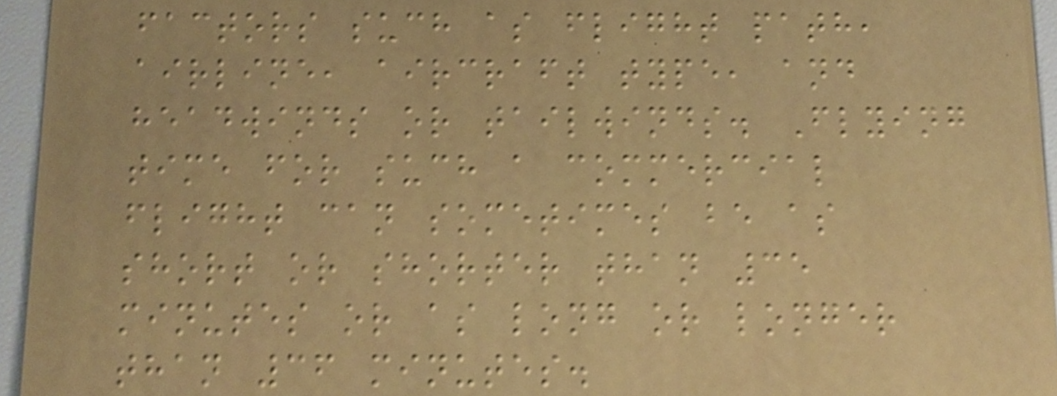factors such as flight path,
airline, aircraft type, and
headwinds or tailwinds. Flying
time for such a commercial
flight can sometimes be as
short or shorter than 35
minutes or as long or longer
than 36 minutes.
